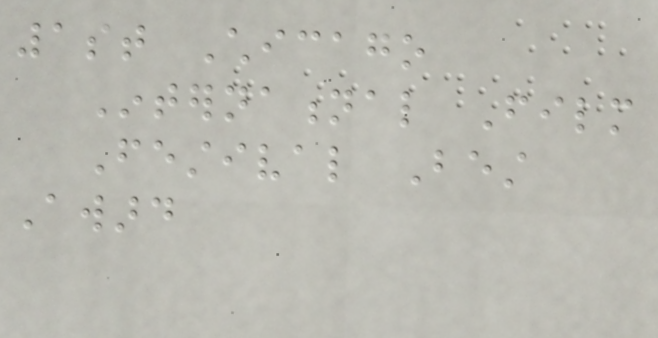1st Chicago
International Film
Festival Best
Award
